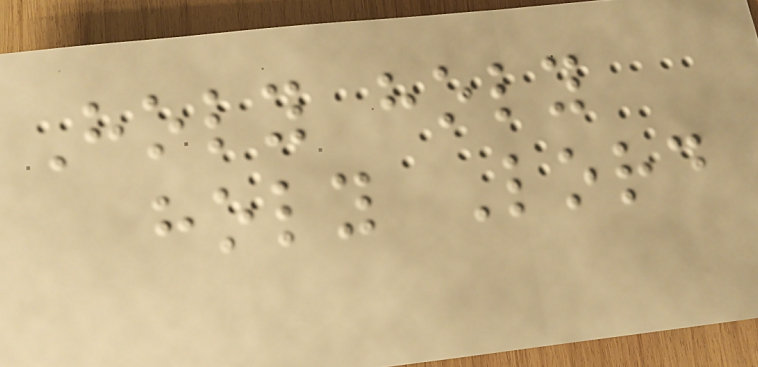Holy holy
holy Lord
